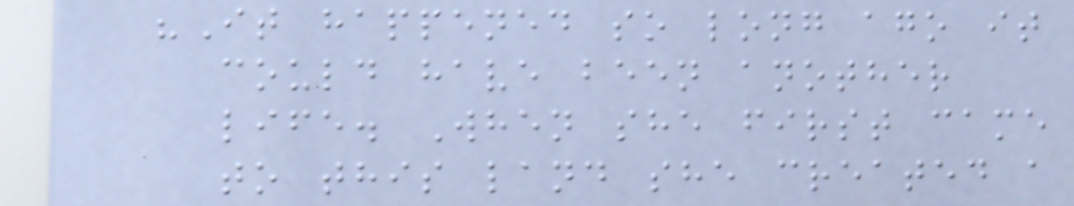"It happened so long ago it
could have been another
life. When she first came
to this land she created a
